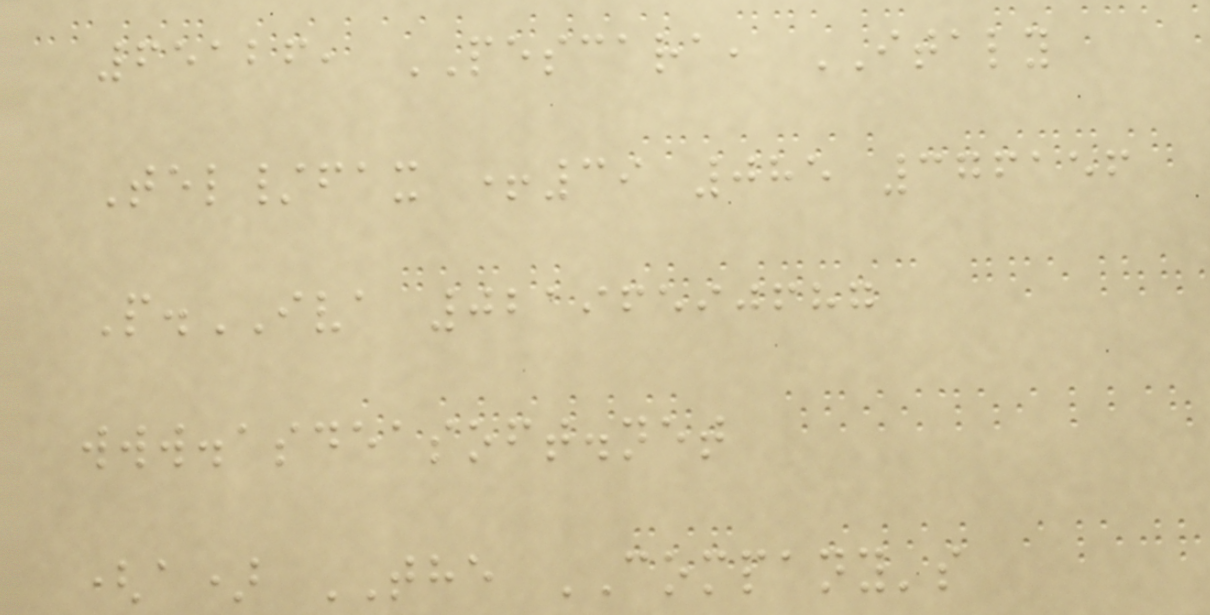65126, PESCARA, ITALY
Tel/fax +39 085 376156
P.IVA 02196590687
www.asdeasoft.net
(a) THE COMPANY's
